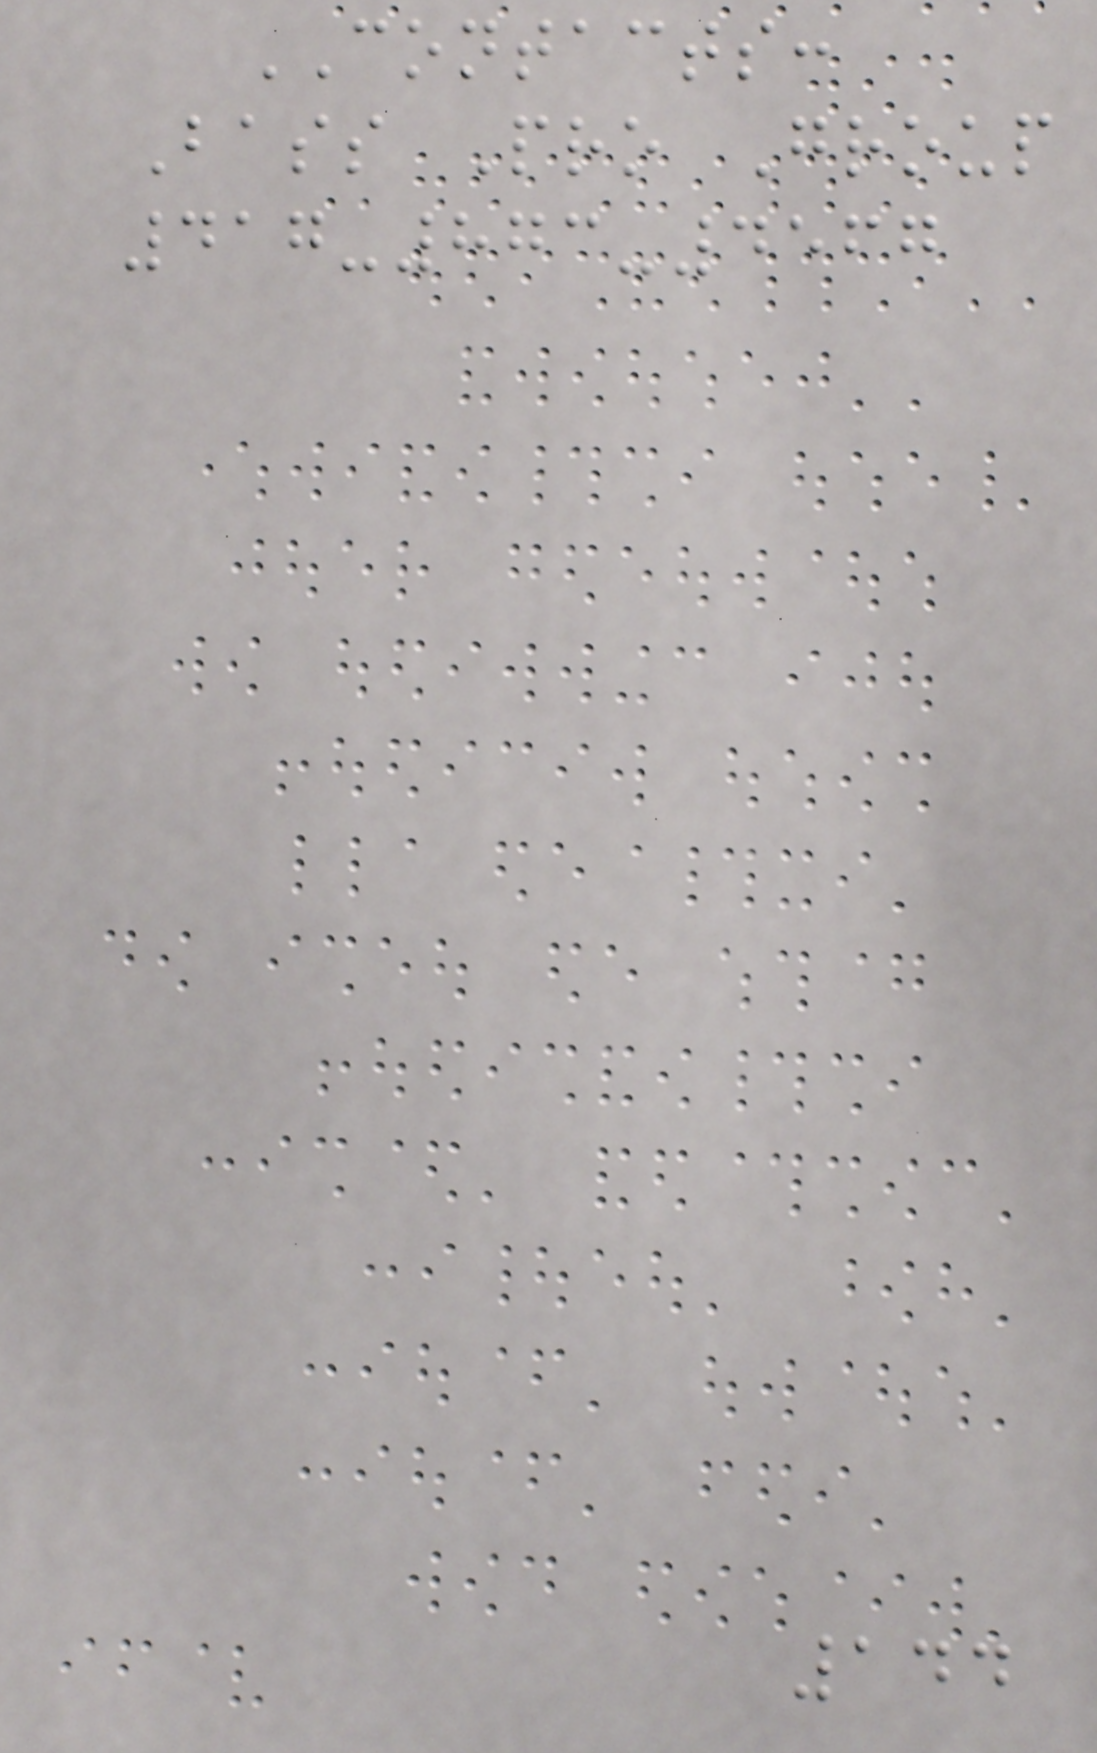CONTACTS:
Bass Pro Group
417-873-4567
144
